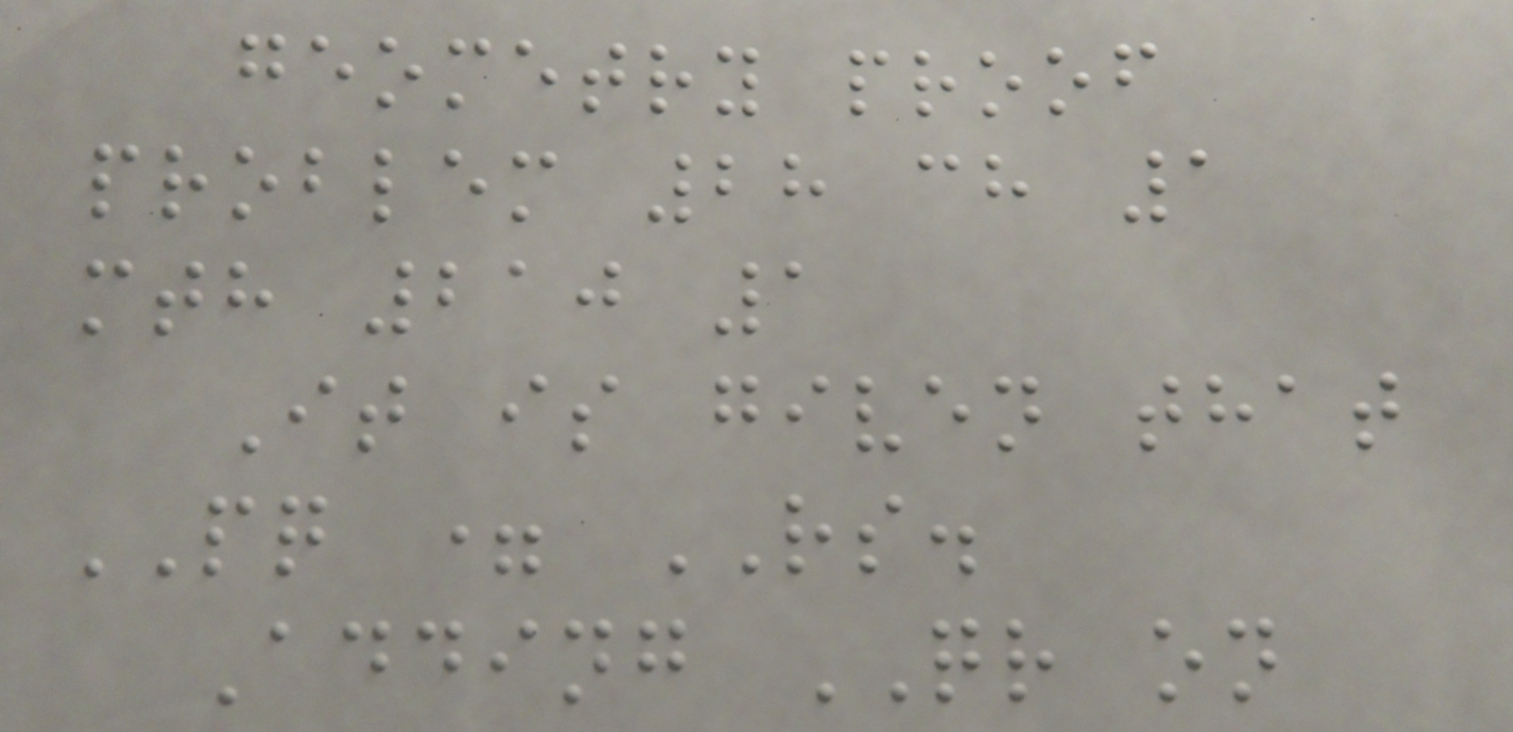geometry proof
problem 28 ch 1
mth 210 1
It is given that
PQ = RS.
Adding QR on
